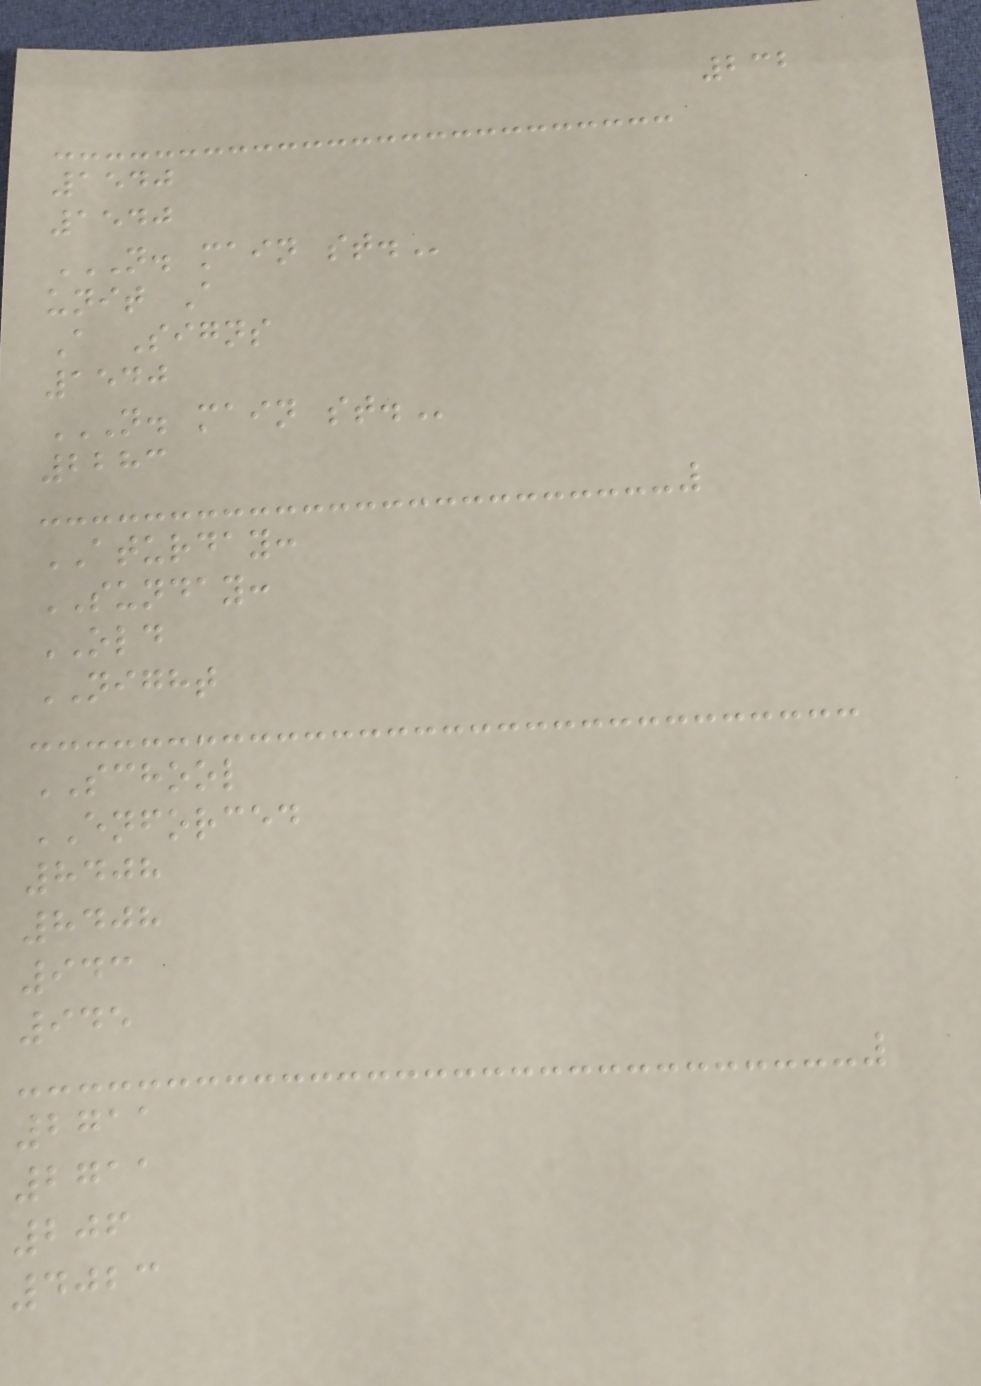232
1540
1540
N. MAIN ST.
unit A
A Signs
1540
N. MAIN ST.
2283
ATURDAY:
SUNDAY:
OLD
NIGHT
SCHOOL
ENFORCED
8408
8408
943
945
2711
2711
206
4023
